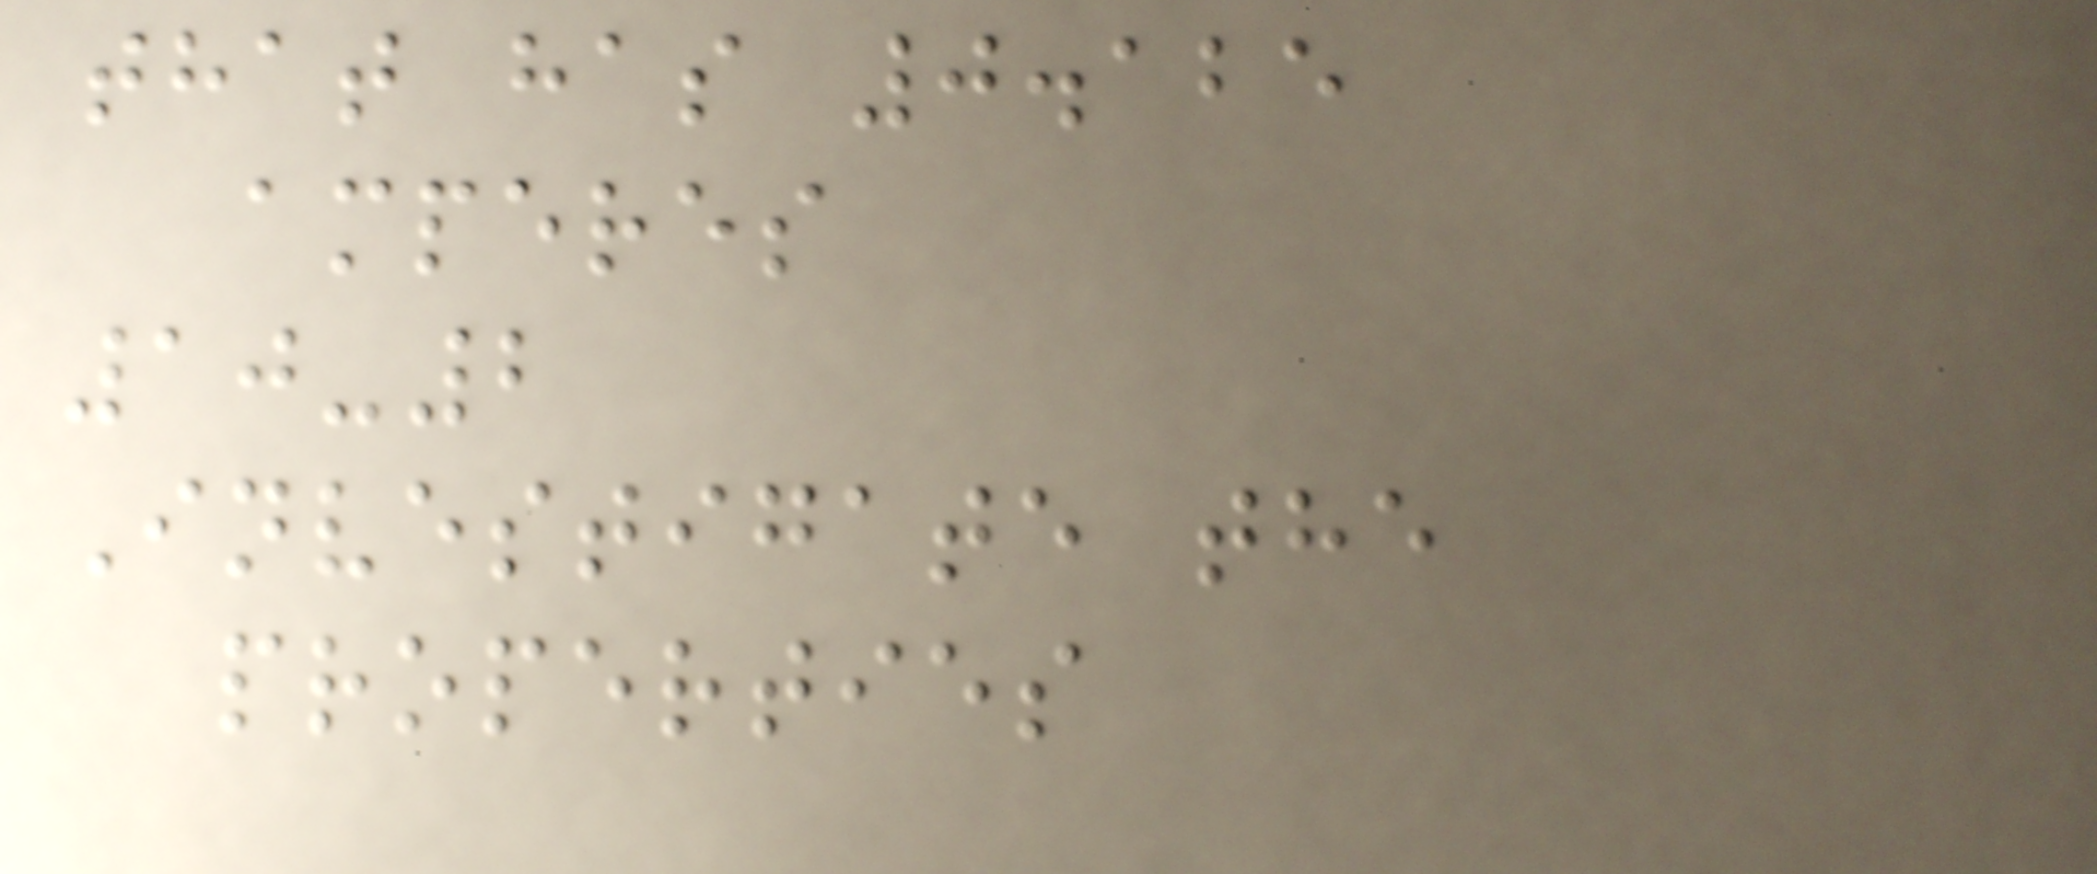that has 0.125
amperes
10-2
Investigate the
properties
